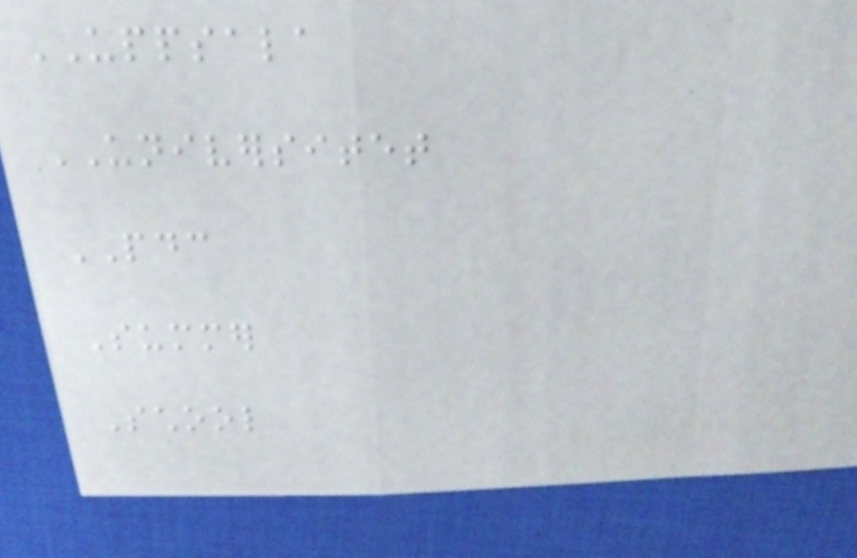UPPSALA
UNIVERSITET
PDC
Summer
School
